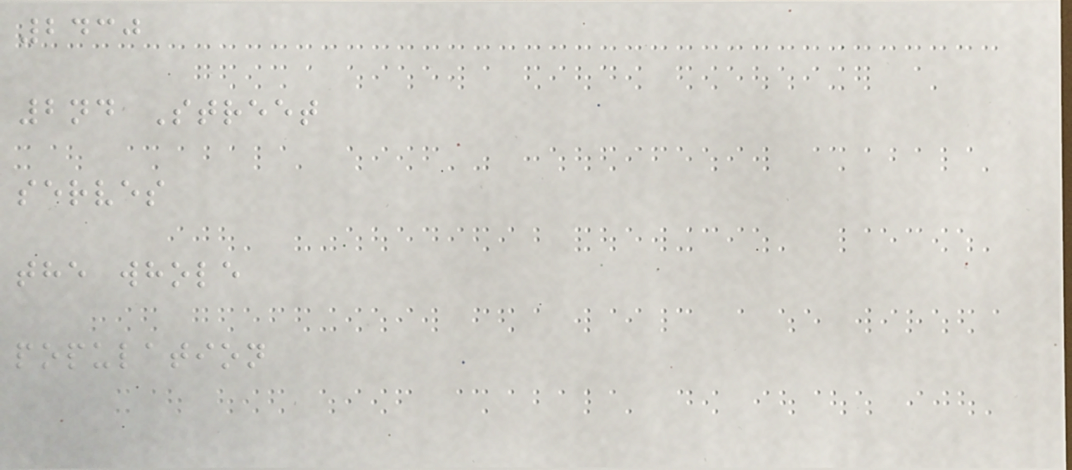2430
2nd Street
serves
the whole
population
